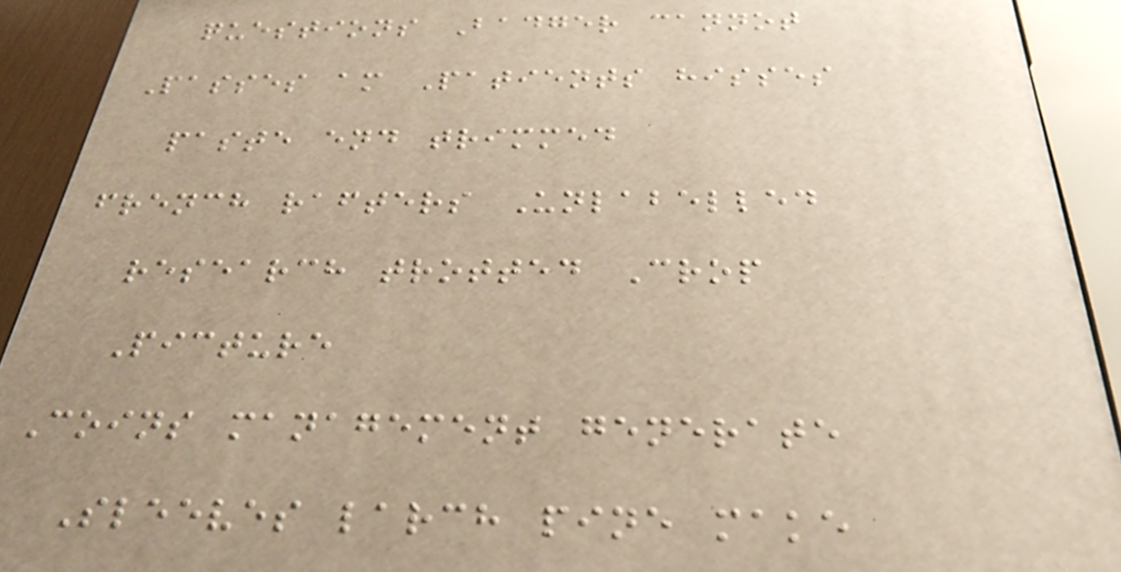questions Badger cannot
Passes am Patients hisses
paste end trimmed
french rafters Unlabelled
research trotted Crop
Picture
Coins management generate
Sleeves larch pine make
